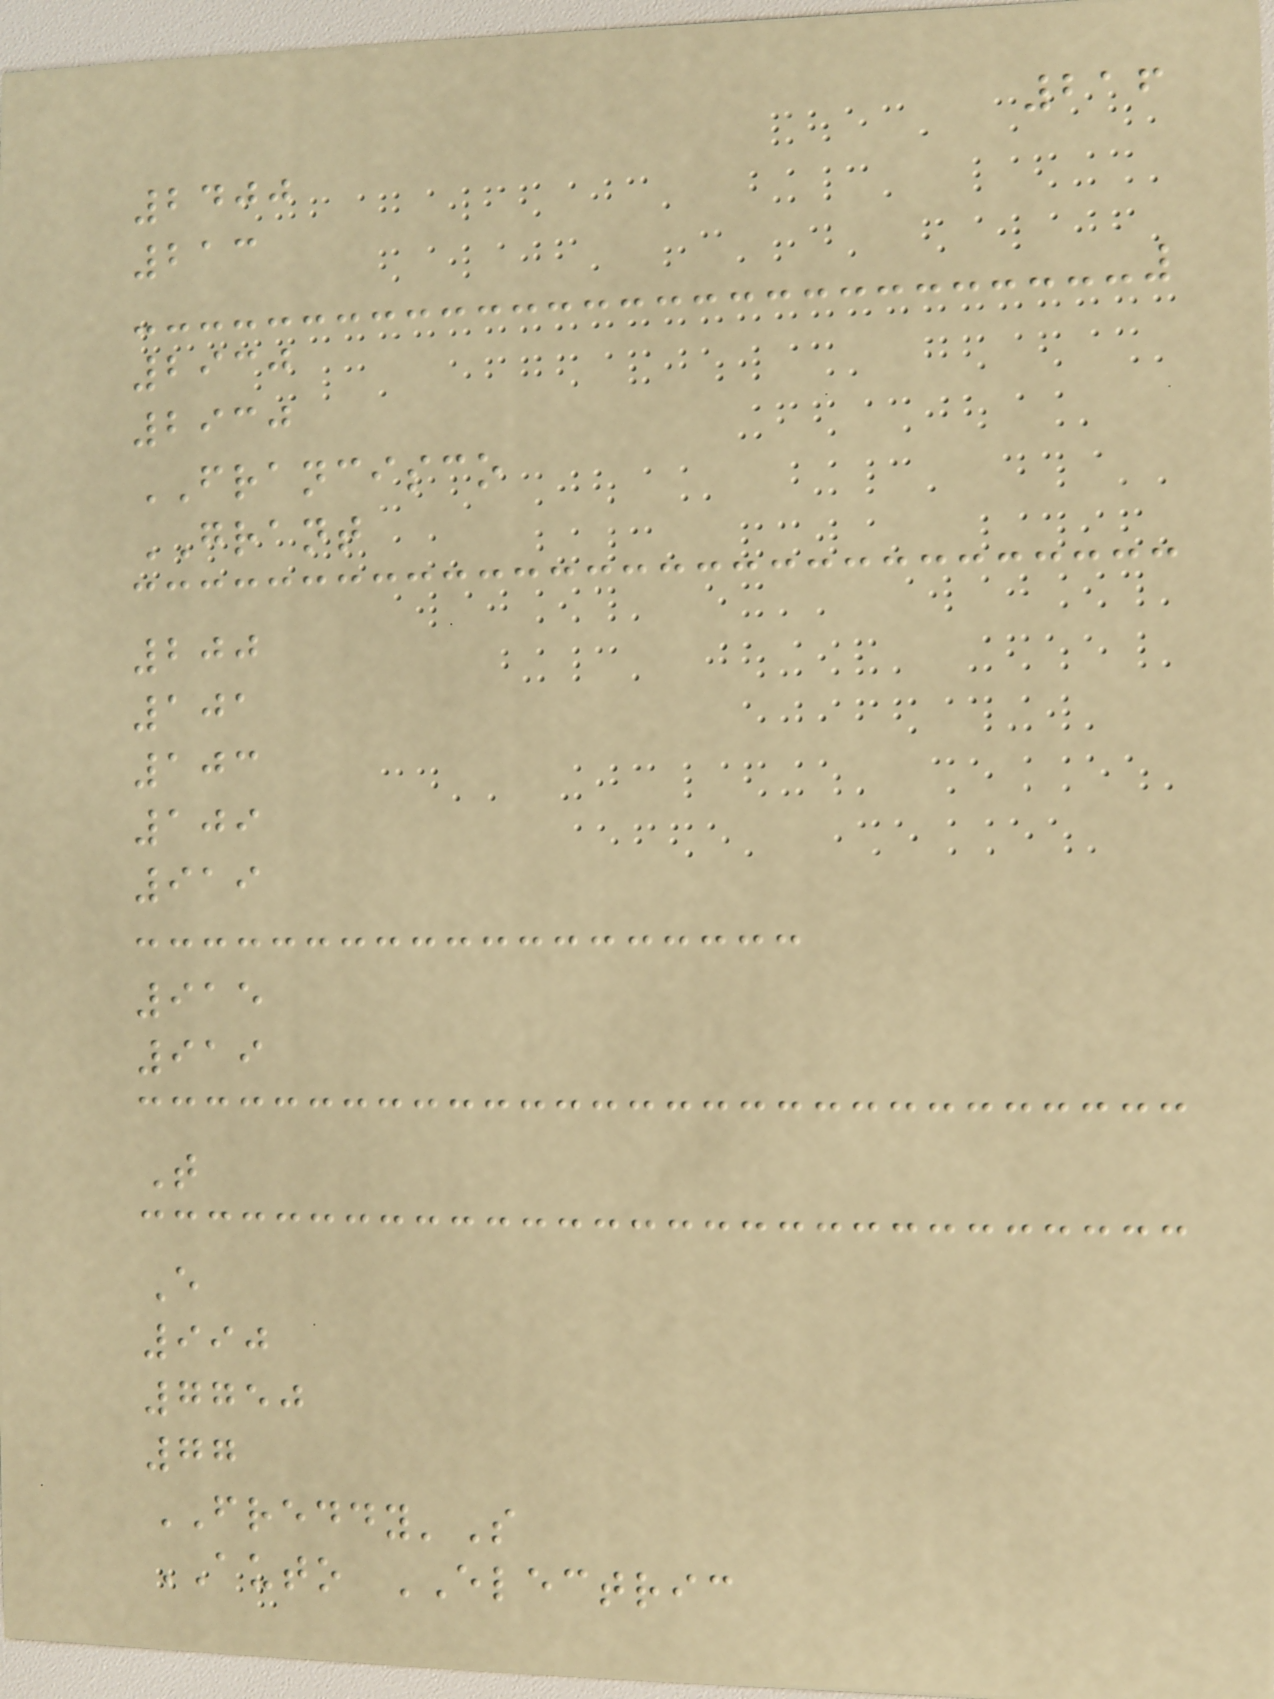216
2400
213
2930
2930
FRANCISCO
GRANT
200
101
103
109
919
915
919
T
E
990
7750
77
FREDDY'S
AUTO ELECTRIC
